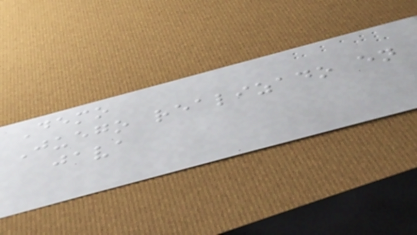Demo
Juego realizado en
java
